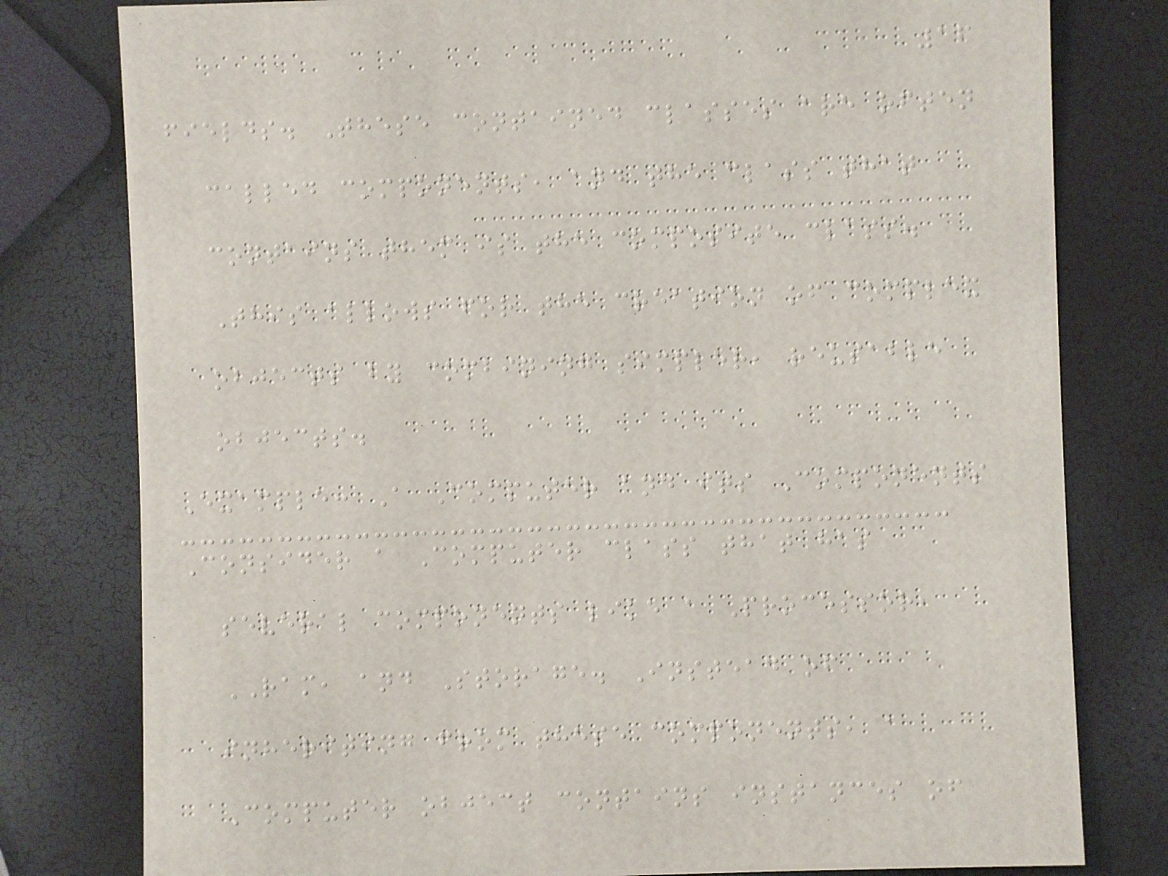16
fields. These contained classes are often
called components, and the class that
contains them is the composite class.
This allows for the creation of complex
objects by combining simpler, reusable
objects.
Example: A Computer and its Components
Consider a Computer class that has
several components like a Processor,
RAM, and Storage. Instead of
inheriting from these components, a
Computer object contains instances of
